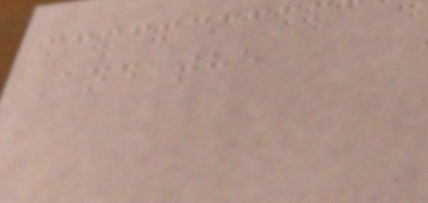And the
